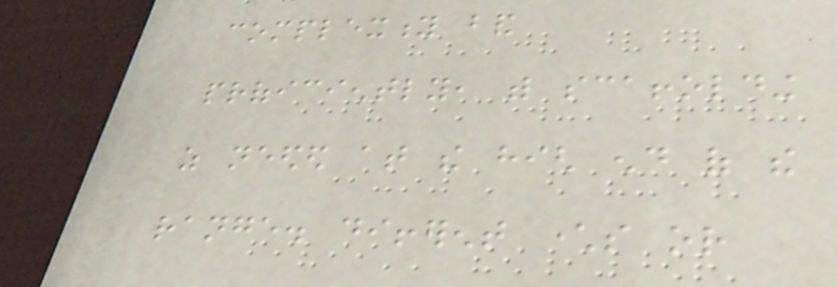complexity band
proficiently, with scaffolding
as needed at the high end of the
range. different characters or
